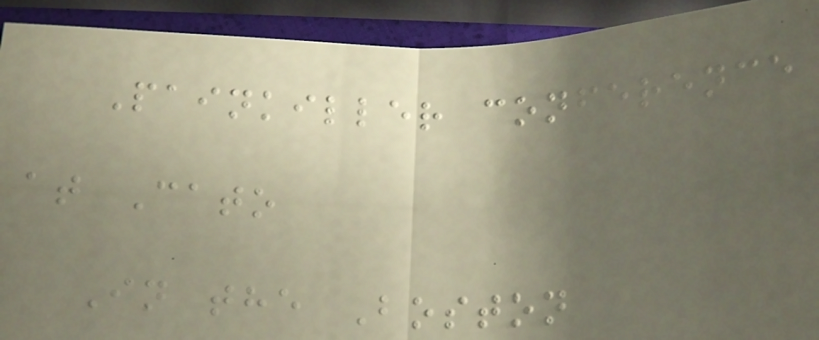Painkiller conference
at Cato
In the Boston
